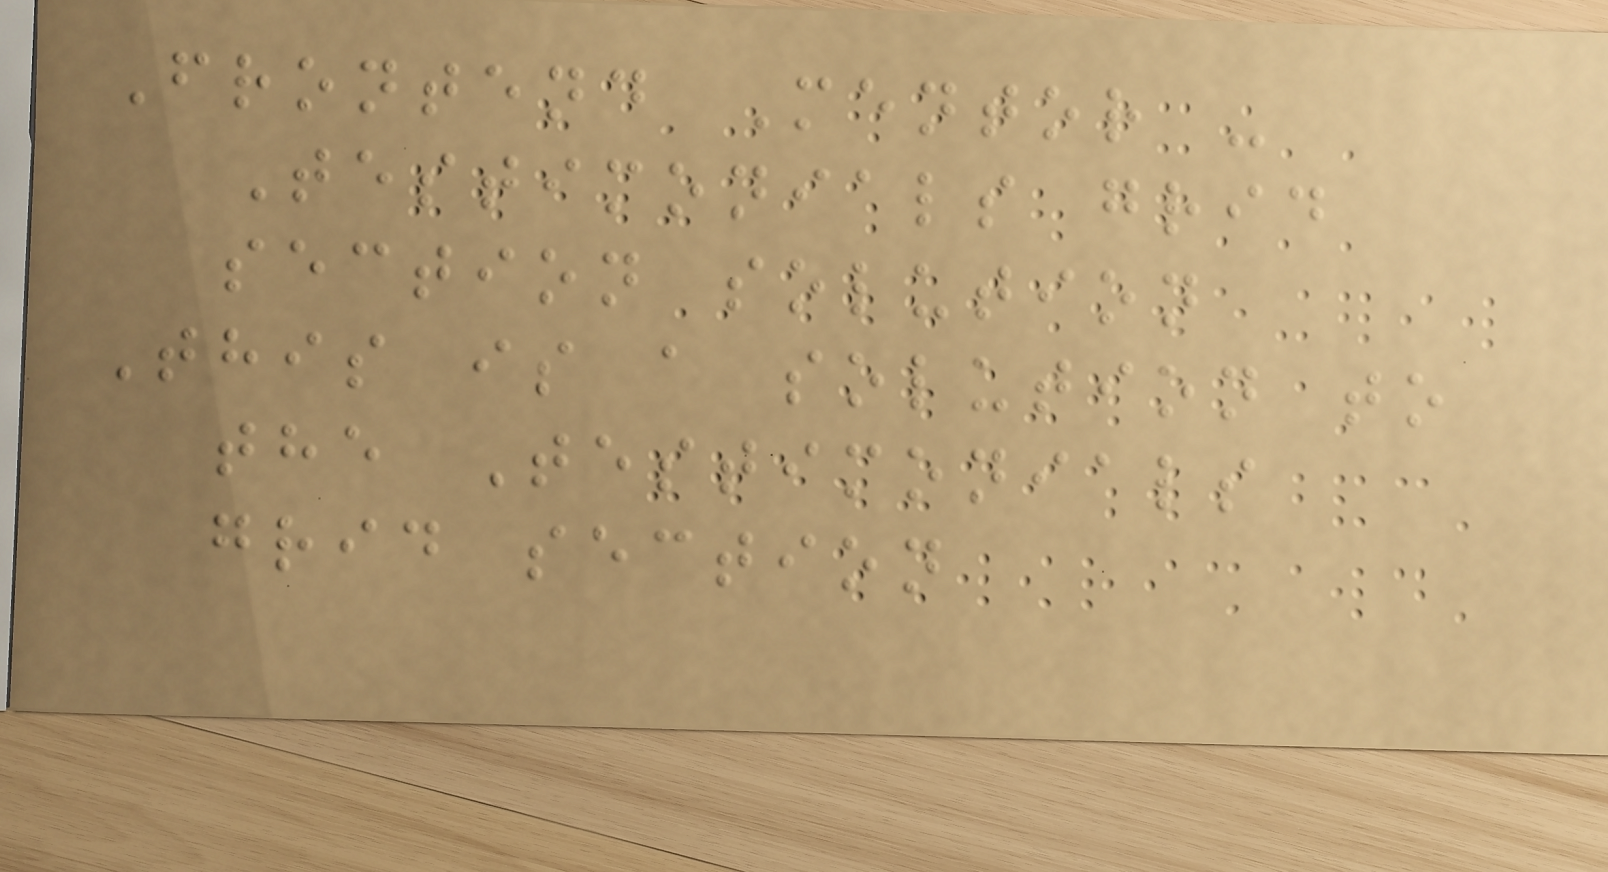Frontend Mentor -
Testimonials grid
section solution
This is a solution to
the Testimonials
grid section
